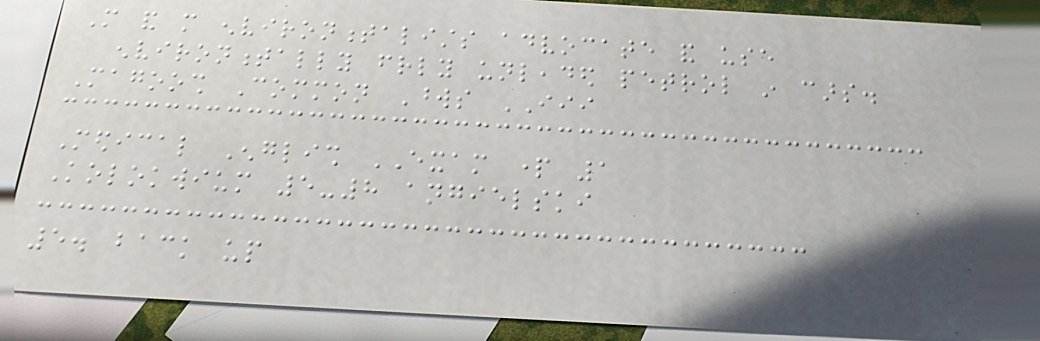More and more environmentalists advocate and use
environmentally friendly unleaded petrol in cars.
Magoosh Common Words III
Medical English EXAM part 1
Kolokwium 5-8 angielski
5. back up
